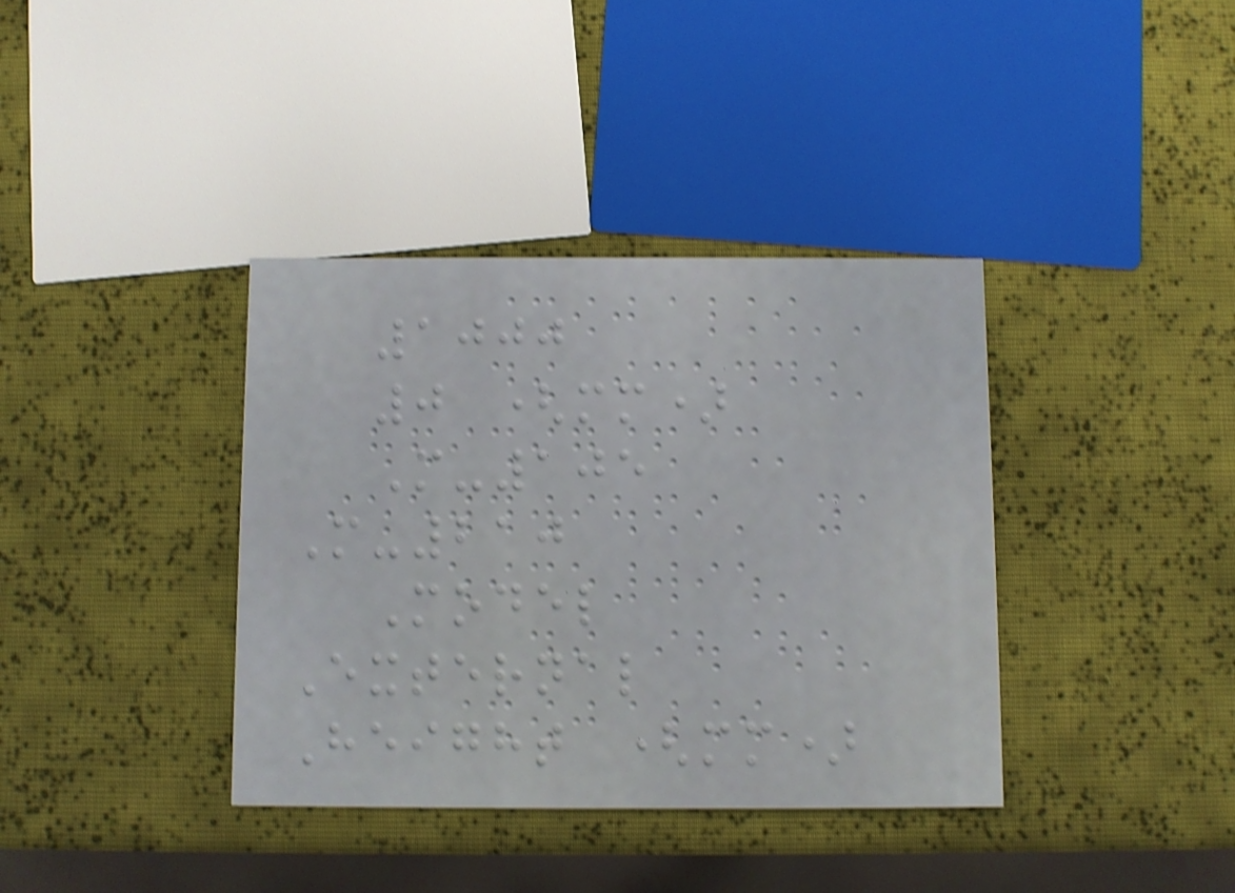1000
0 (mm)
M-105
M-210
Model
External
Height (mm)
